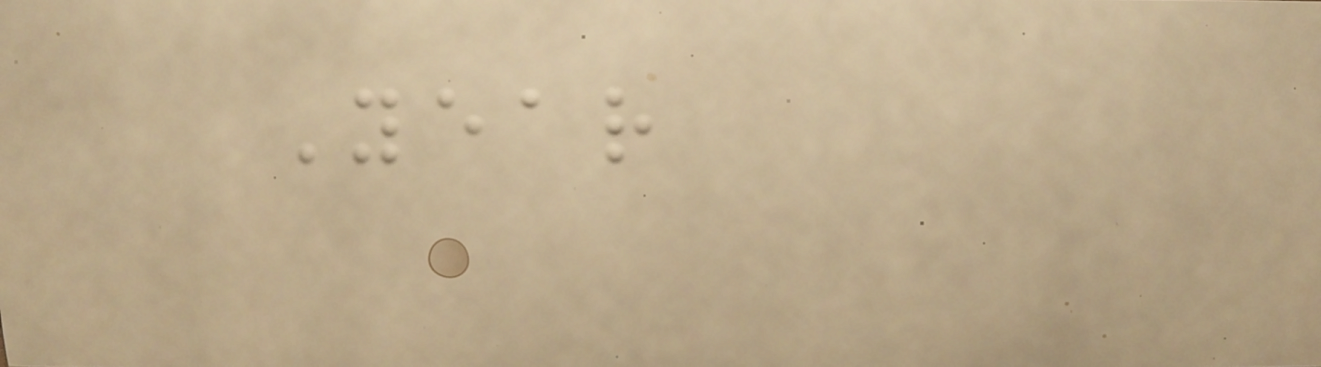Year
